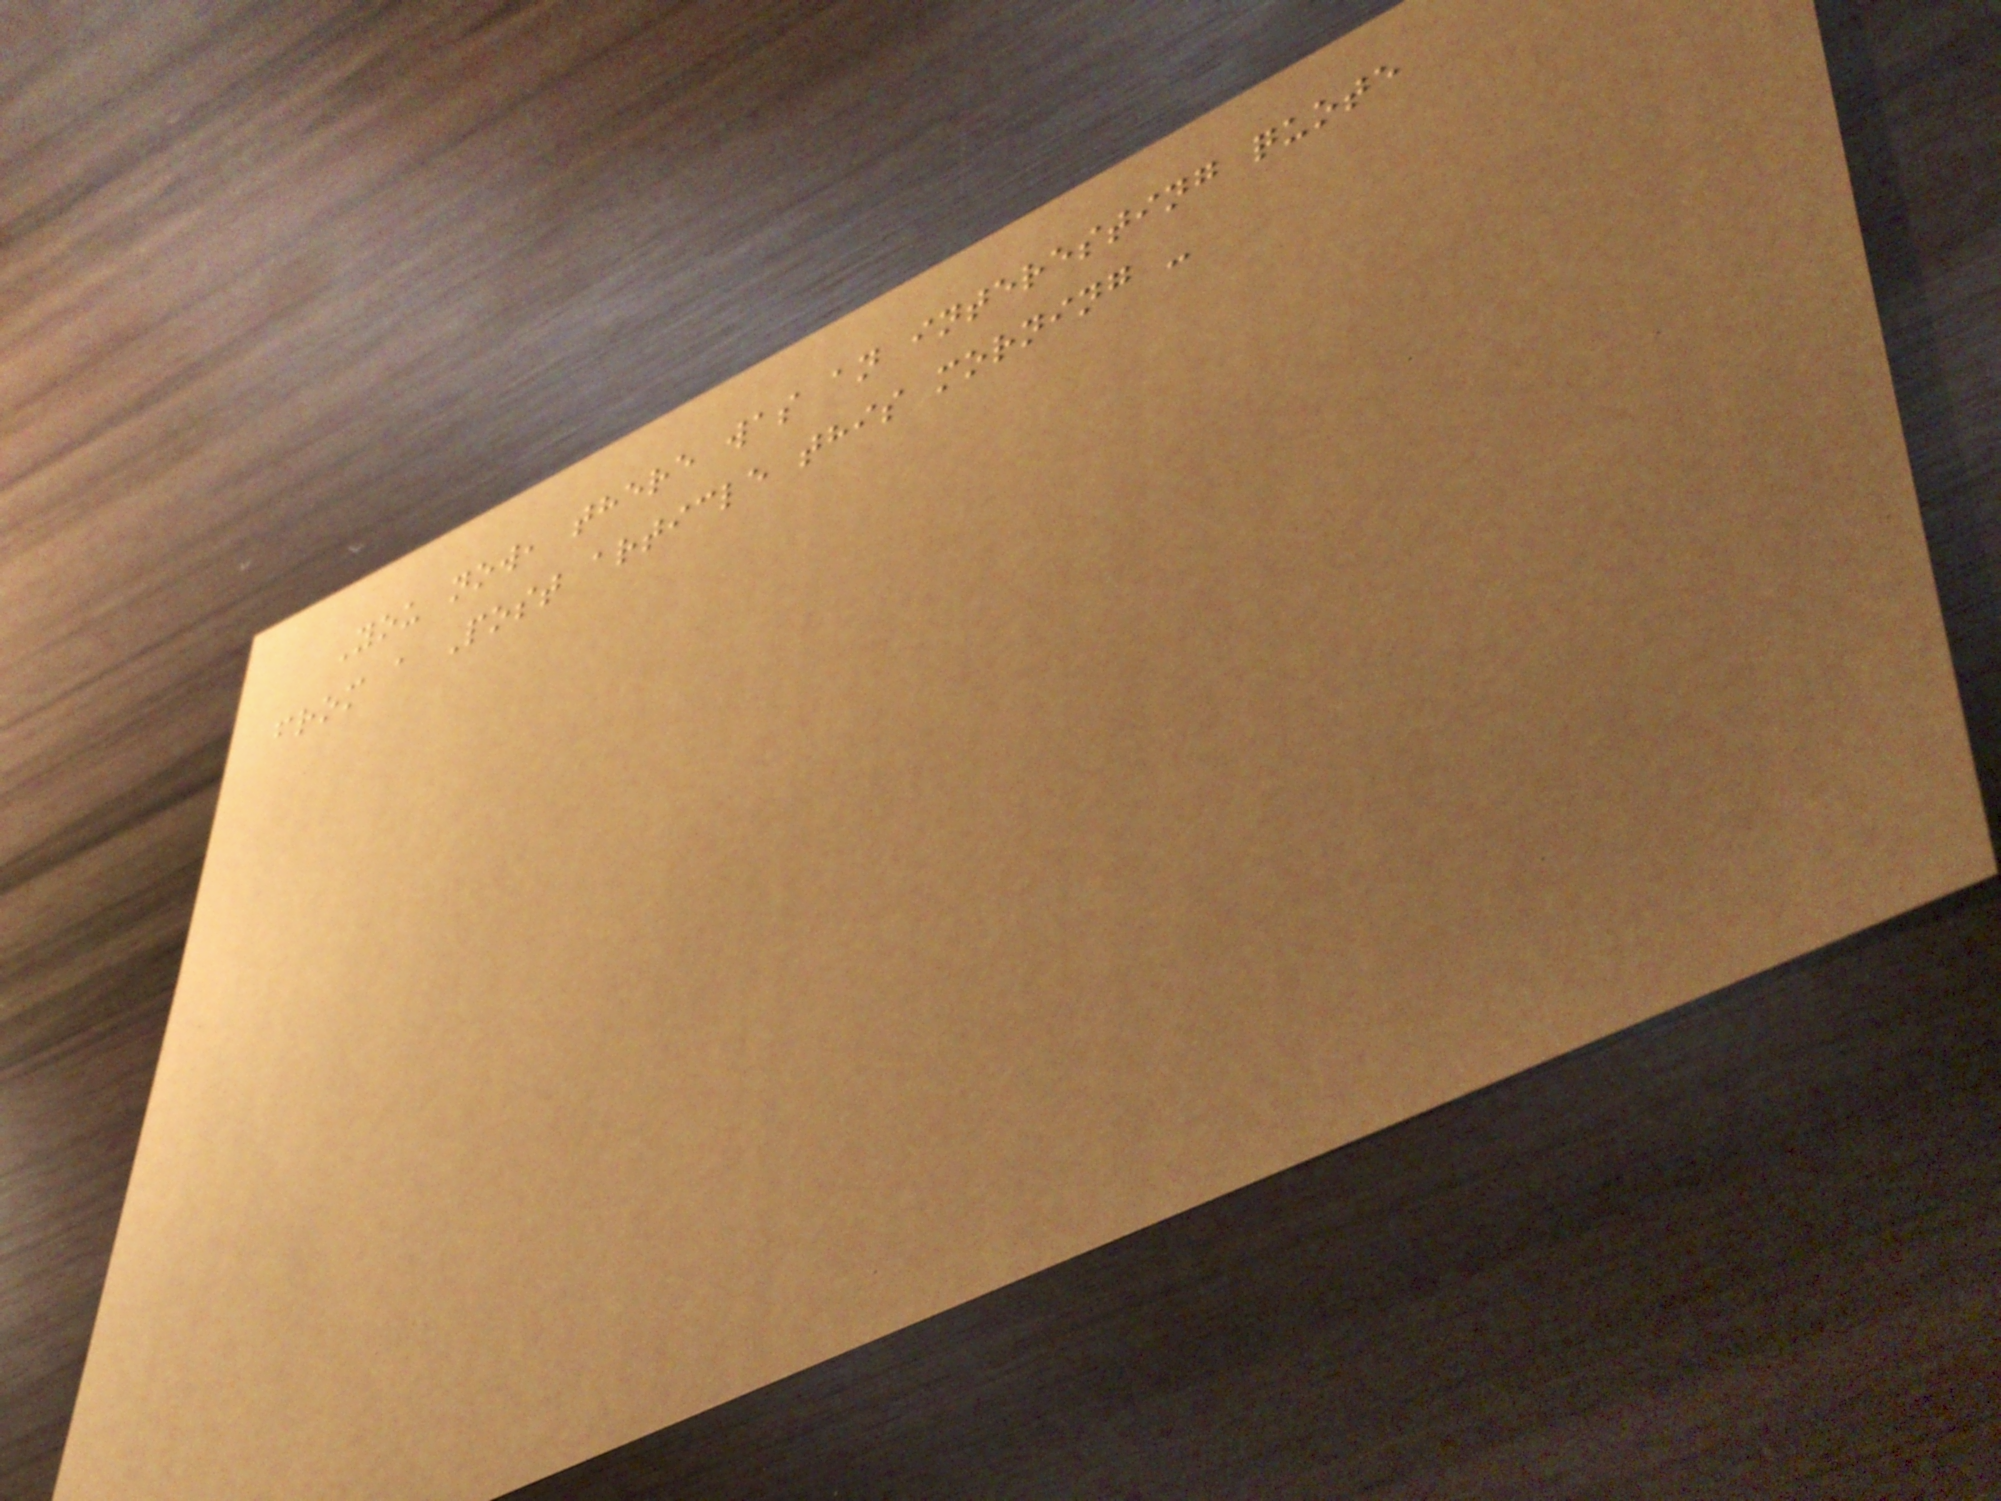You now, there was an interesting quote
from a Post article this morning -
